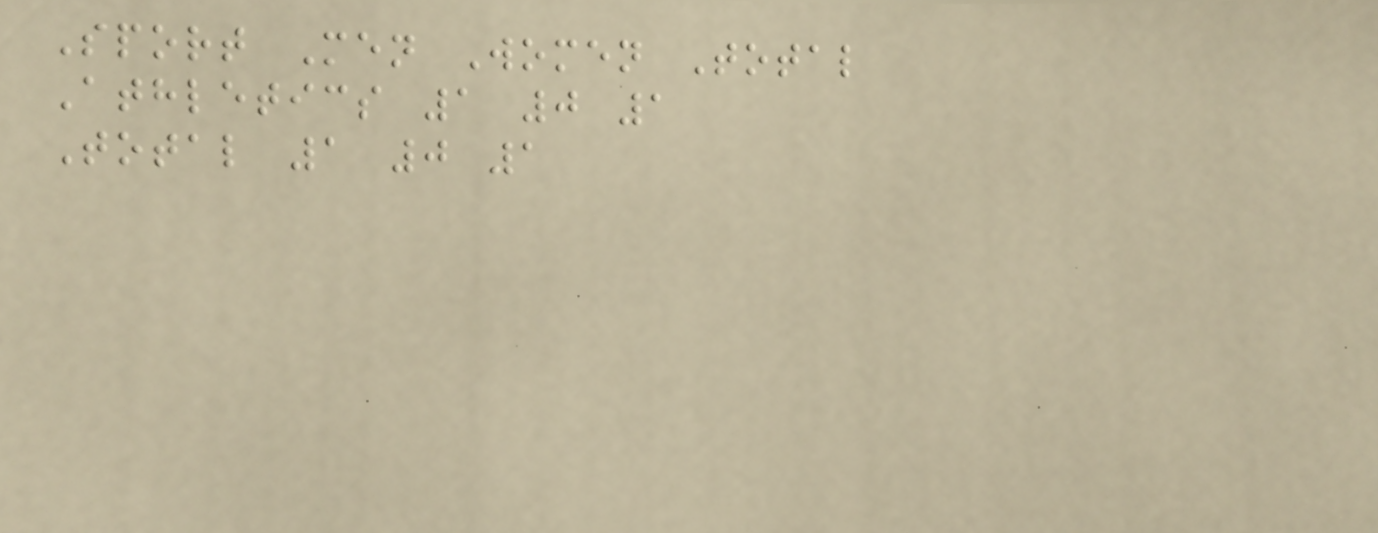Sport Men Women Total
Athletics 1 0 1
Total 1 0 1
